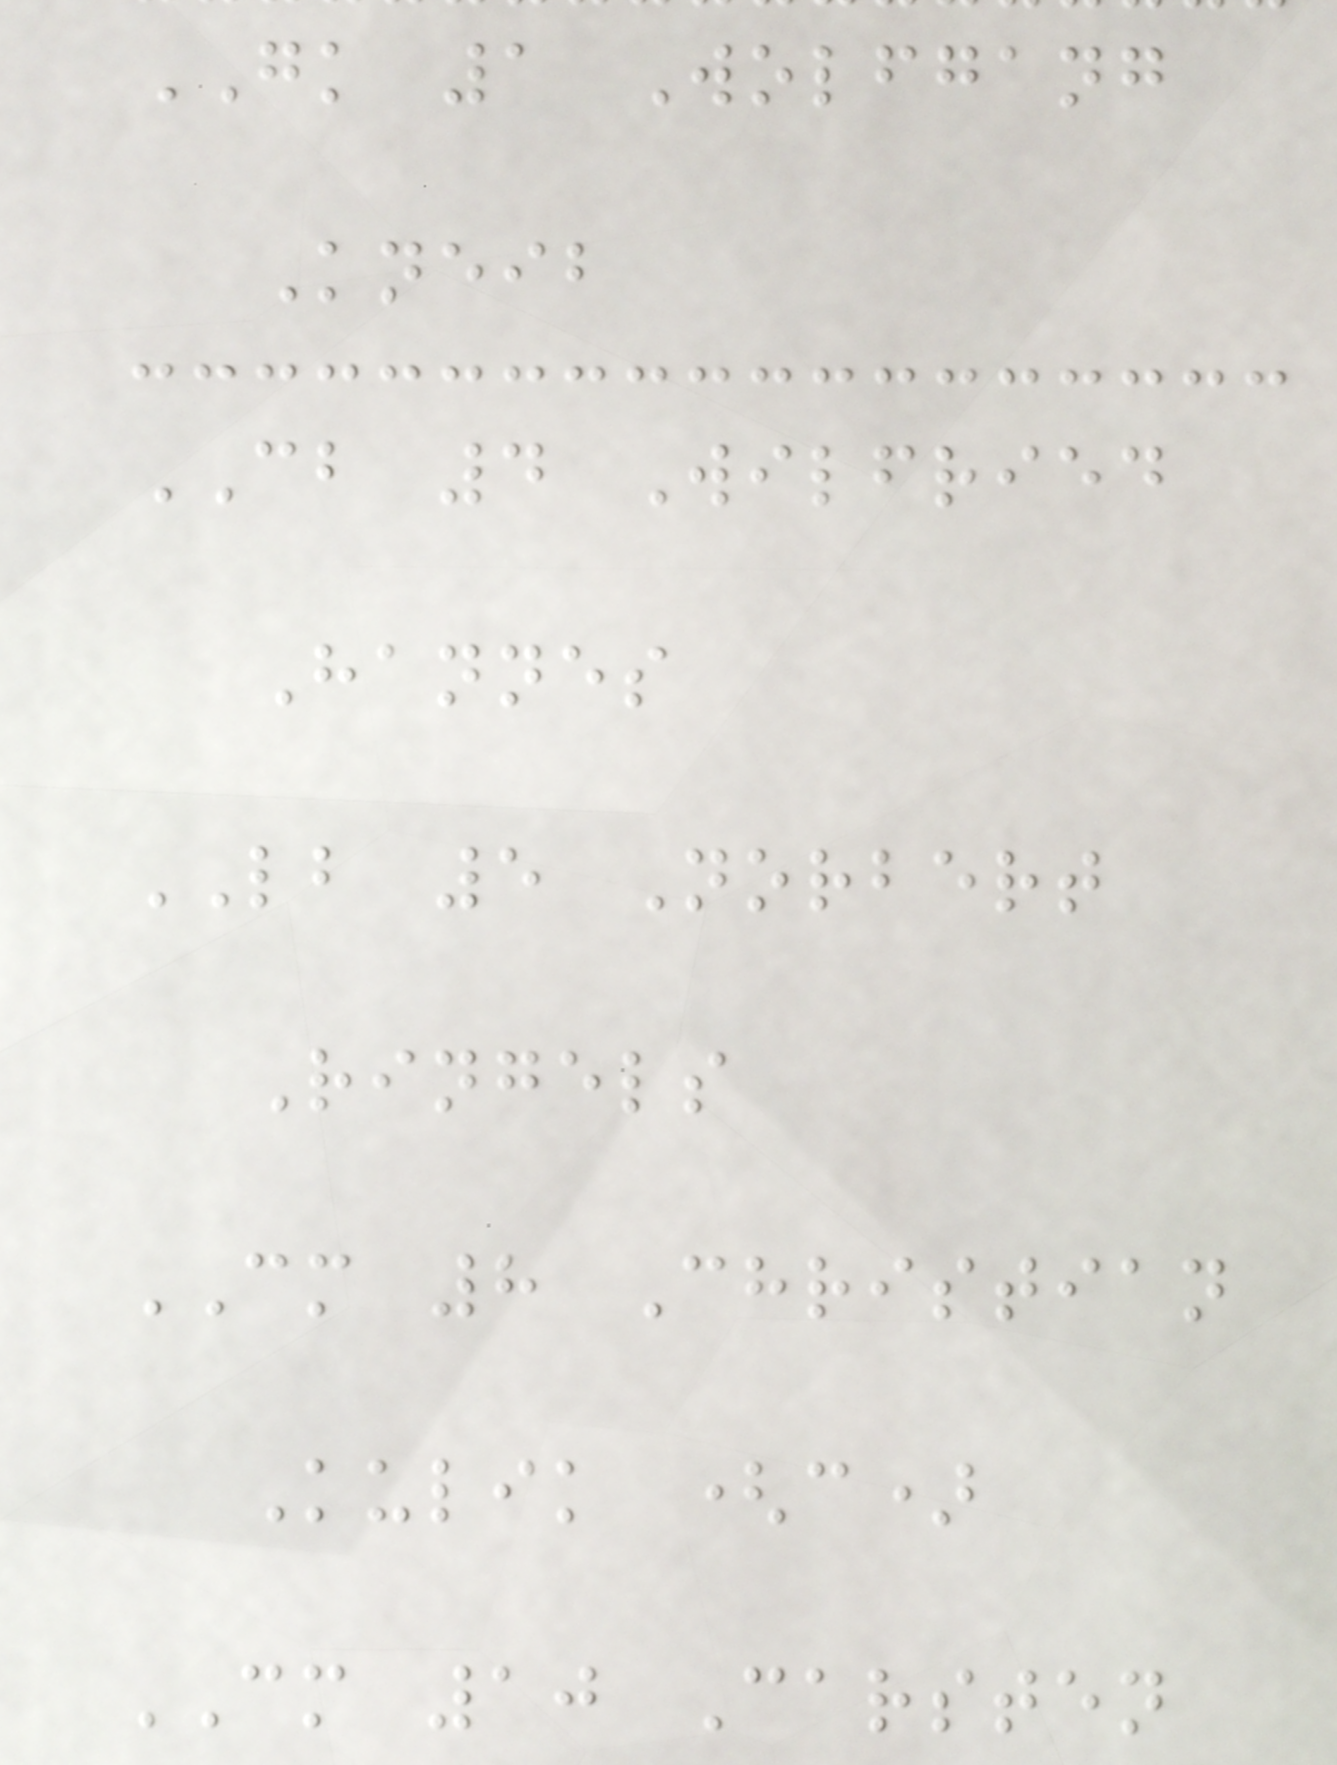GK 1 Wolfgang
Kneib
CB 4 Wilfried
Hannes
LB 5 Norbert
Ringels
CM 8 Christian
Kulik (c)
CM 10 Carsten
